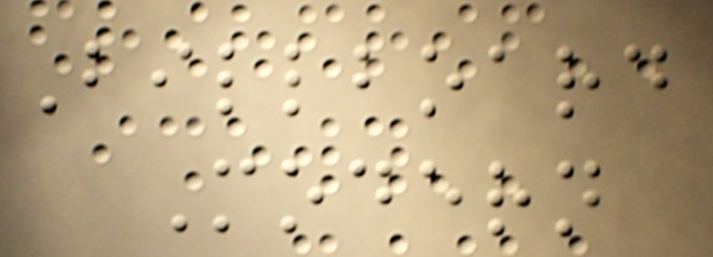Billboard
Modern
